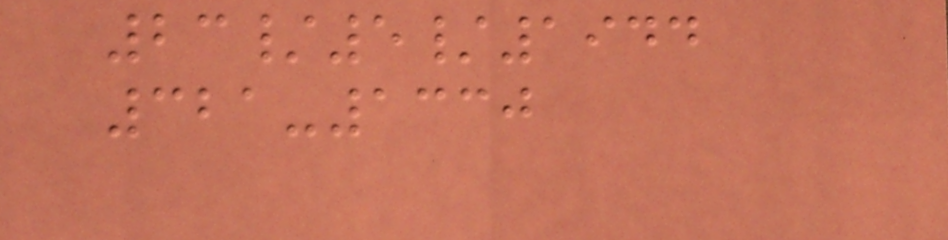23/5/1944
321-1330
